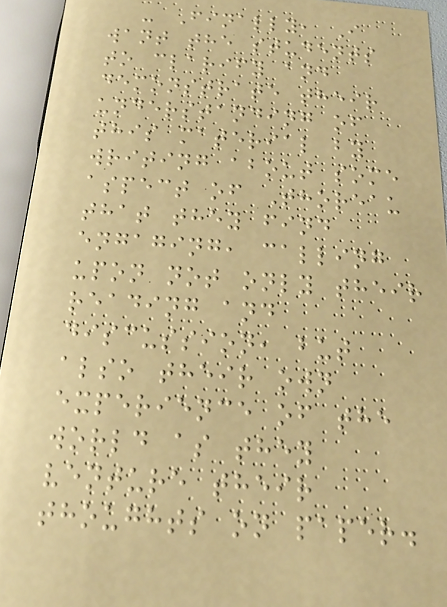- Finally, I
want the students
to clarify and
demonstrate their
understanding of
this material by
writing about some
aspect of Thoreau
that they find
engaging, calling
upon not only their
reading and
discussion, but
also their own
experience of the
world as they
venture their
thoughts on paper.
